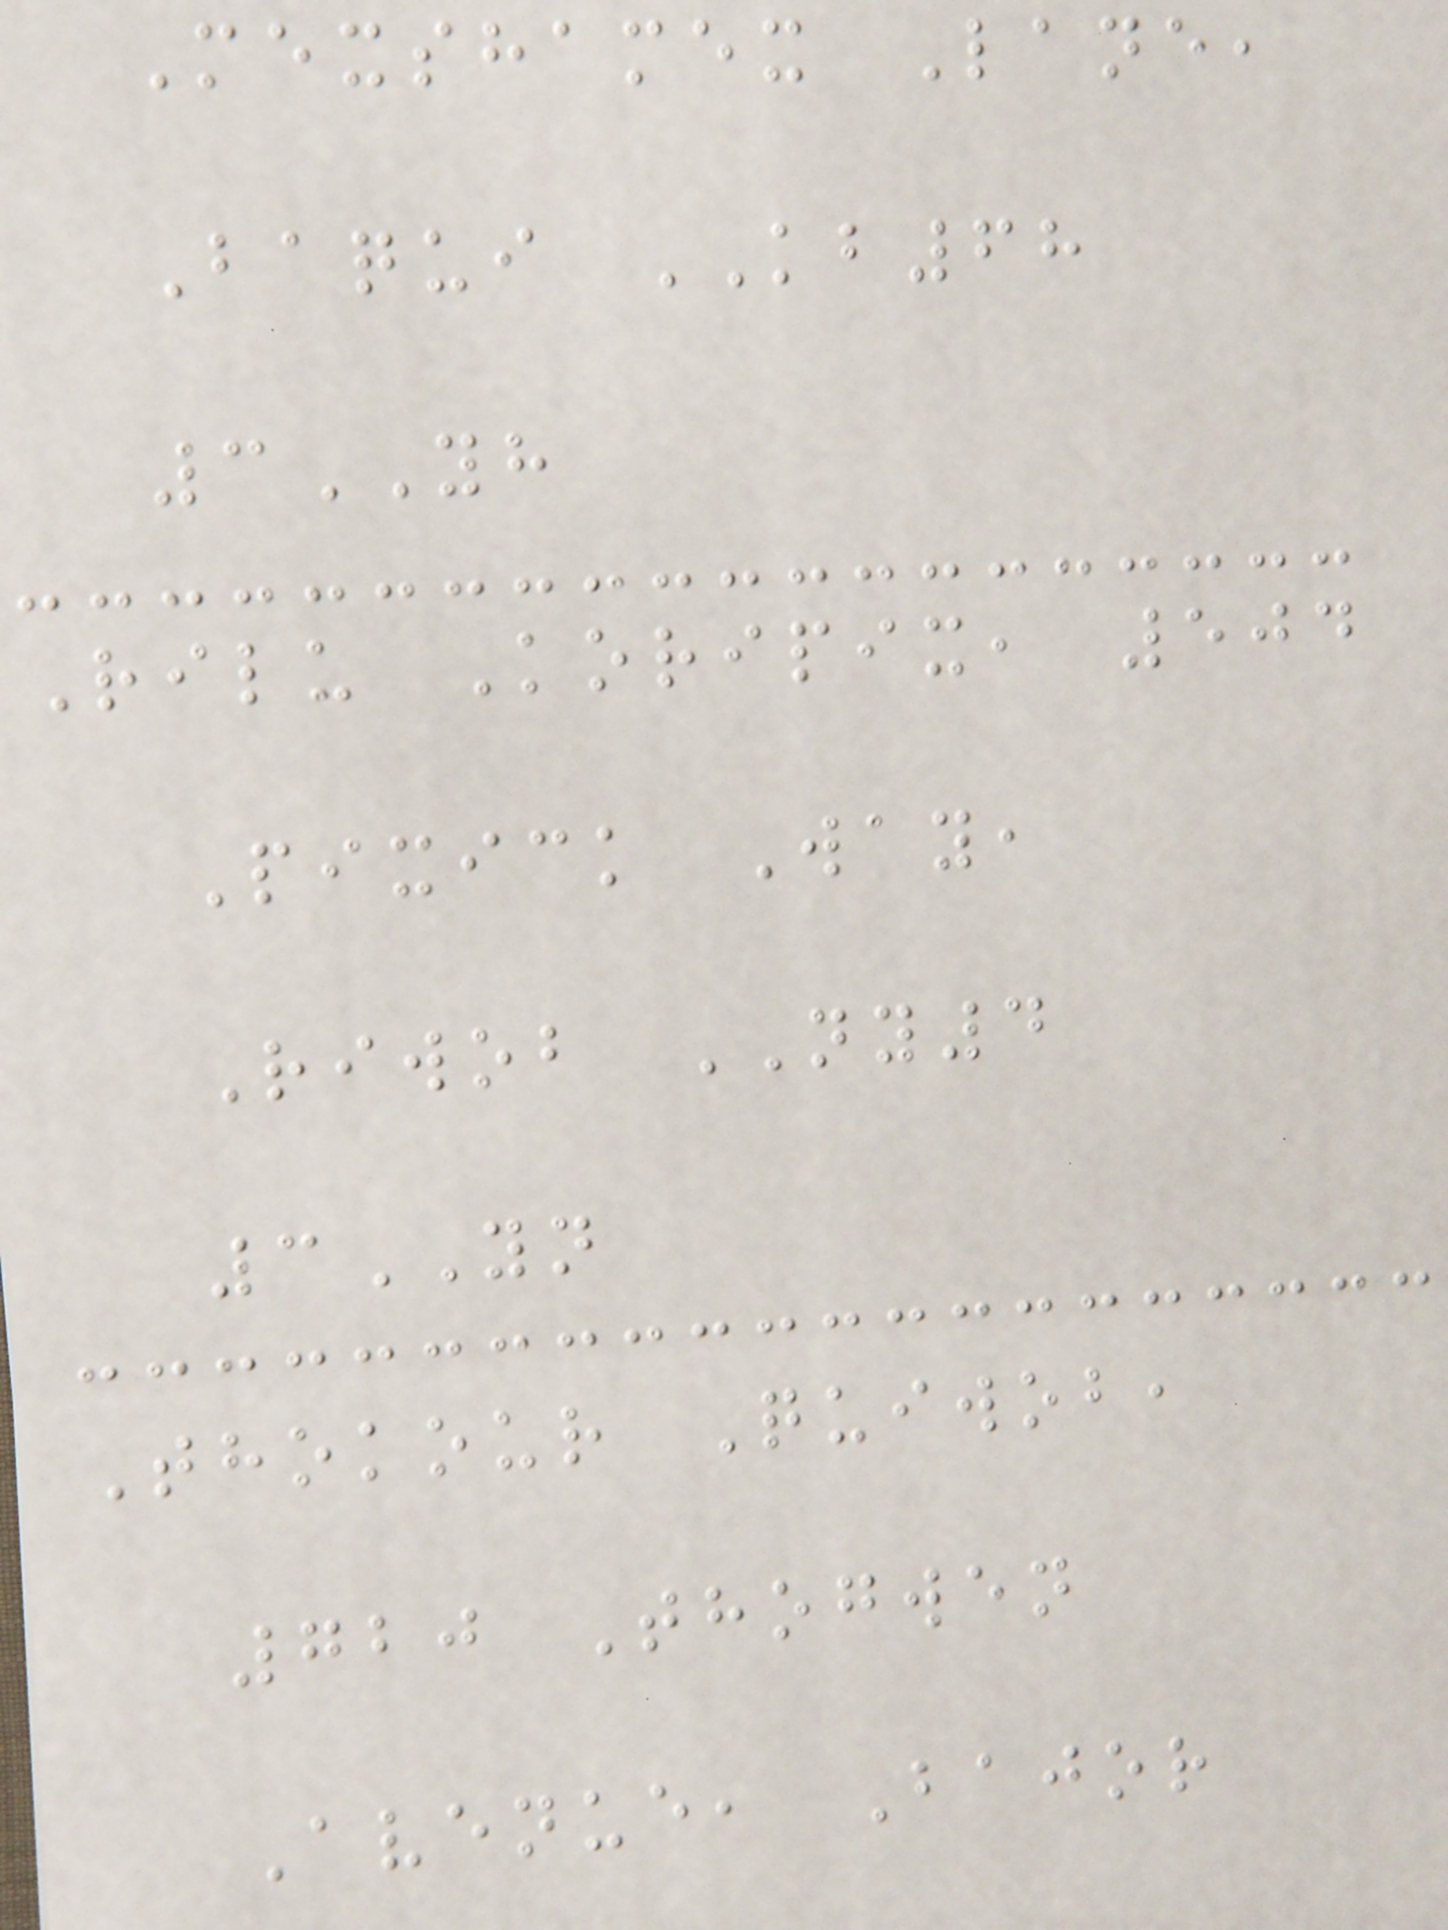Mexshamex Lane,
Baqui KB68
3YH
Rilu Koripix, 504
Pixick Way,
Riwob NY4
3YN
Thokour Quiwob,
720 Thogwen
Avenue, Bajor
